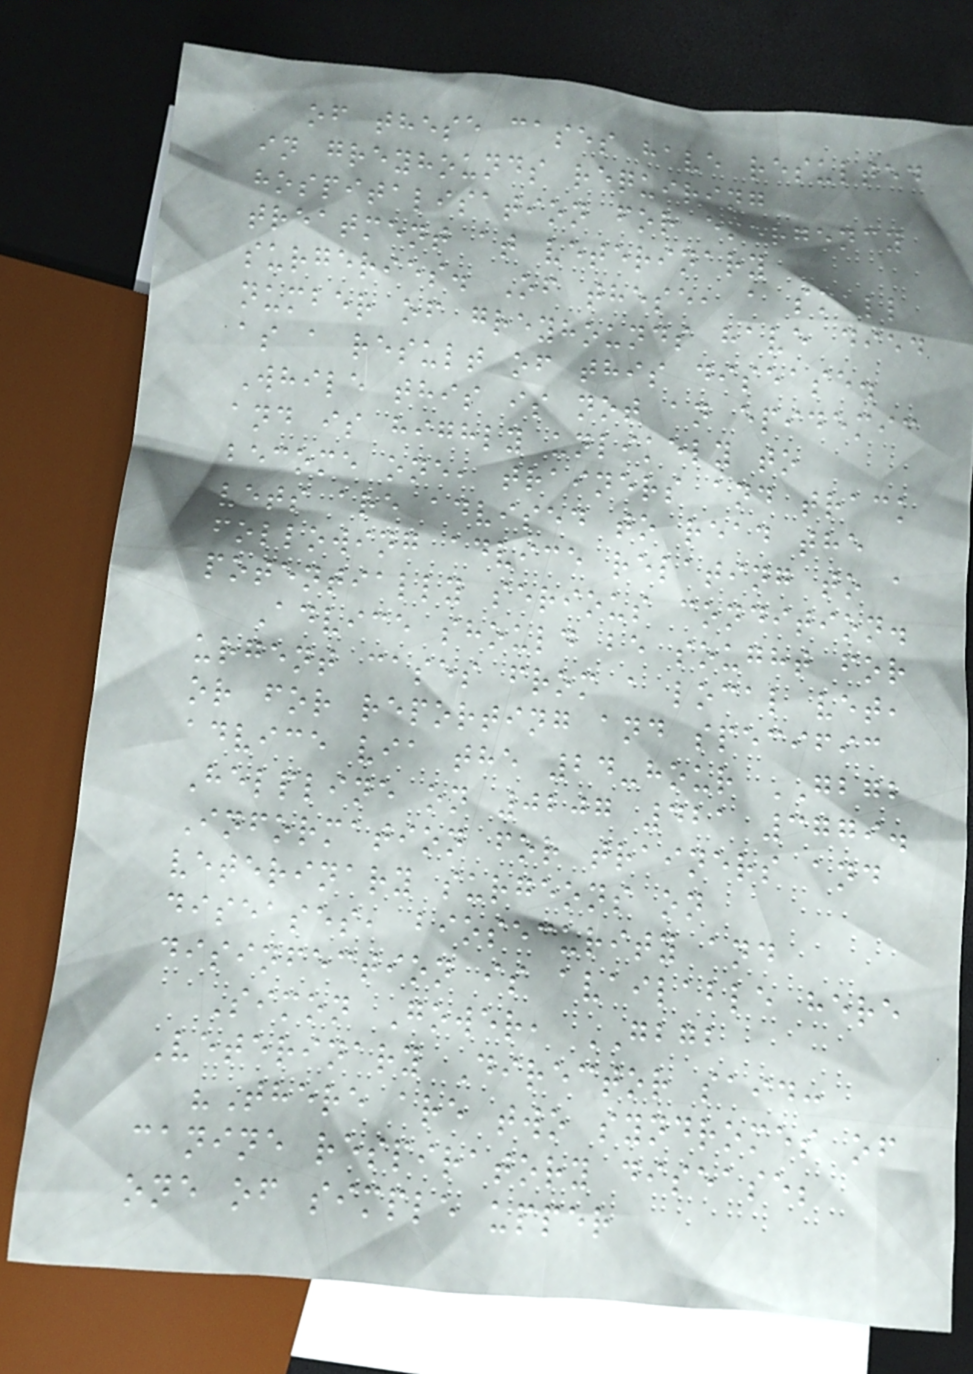of these cases have resulted
in greyhounds requiring
hospitalisation for emergency
treatment at veterinary
surgeries. Of these, a small
number of greyhounds have died
as a result of this disease.
While this is not an epidemic
and is highly unlikely to
become one, trainers and track
vets are advised to read the
following advice relating to a
potentially serious condition.
Advice should be sought for
urgent cases from a local vet,
or for reporting and specific
advice via the 24-hour GBGB
Helpline on 0207 421 3779.
Information for trainers and
veterinary surgeons on
diseases, biosecurity and
disinfection is available here
Simon Gower, GBGB
Veterinary Director said:
"There are two syndromes of
canine respiratory disease;
one of simple upper
